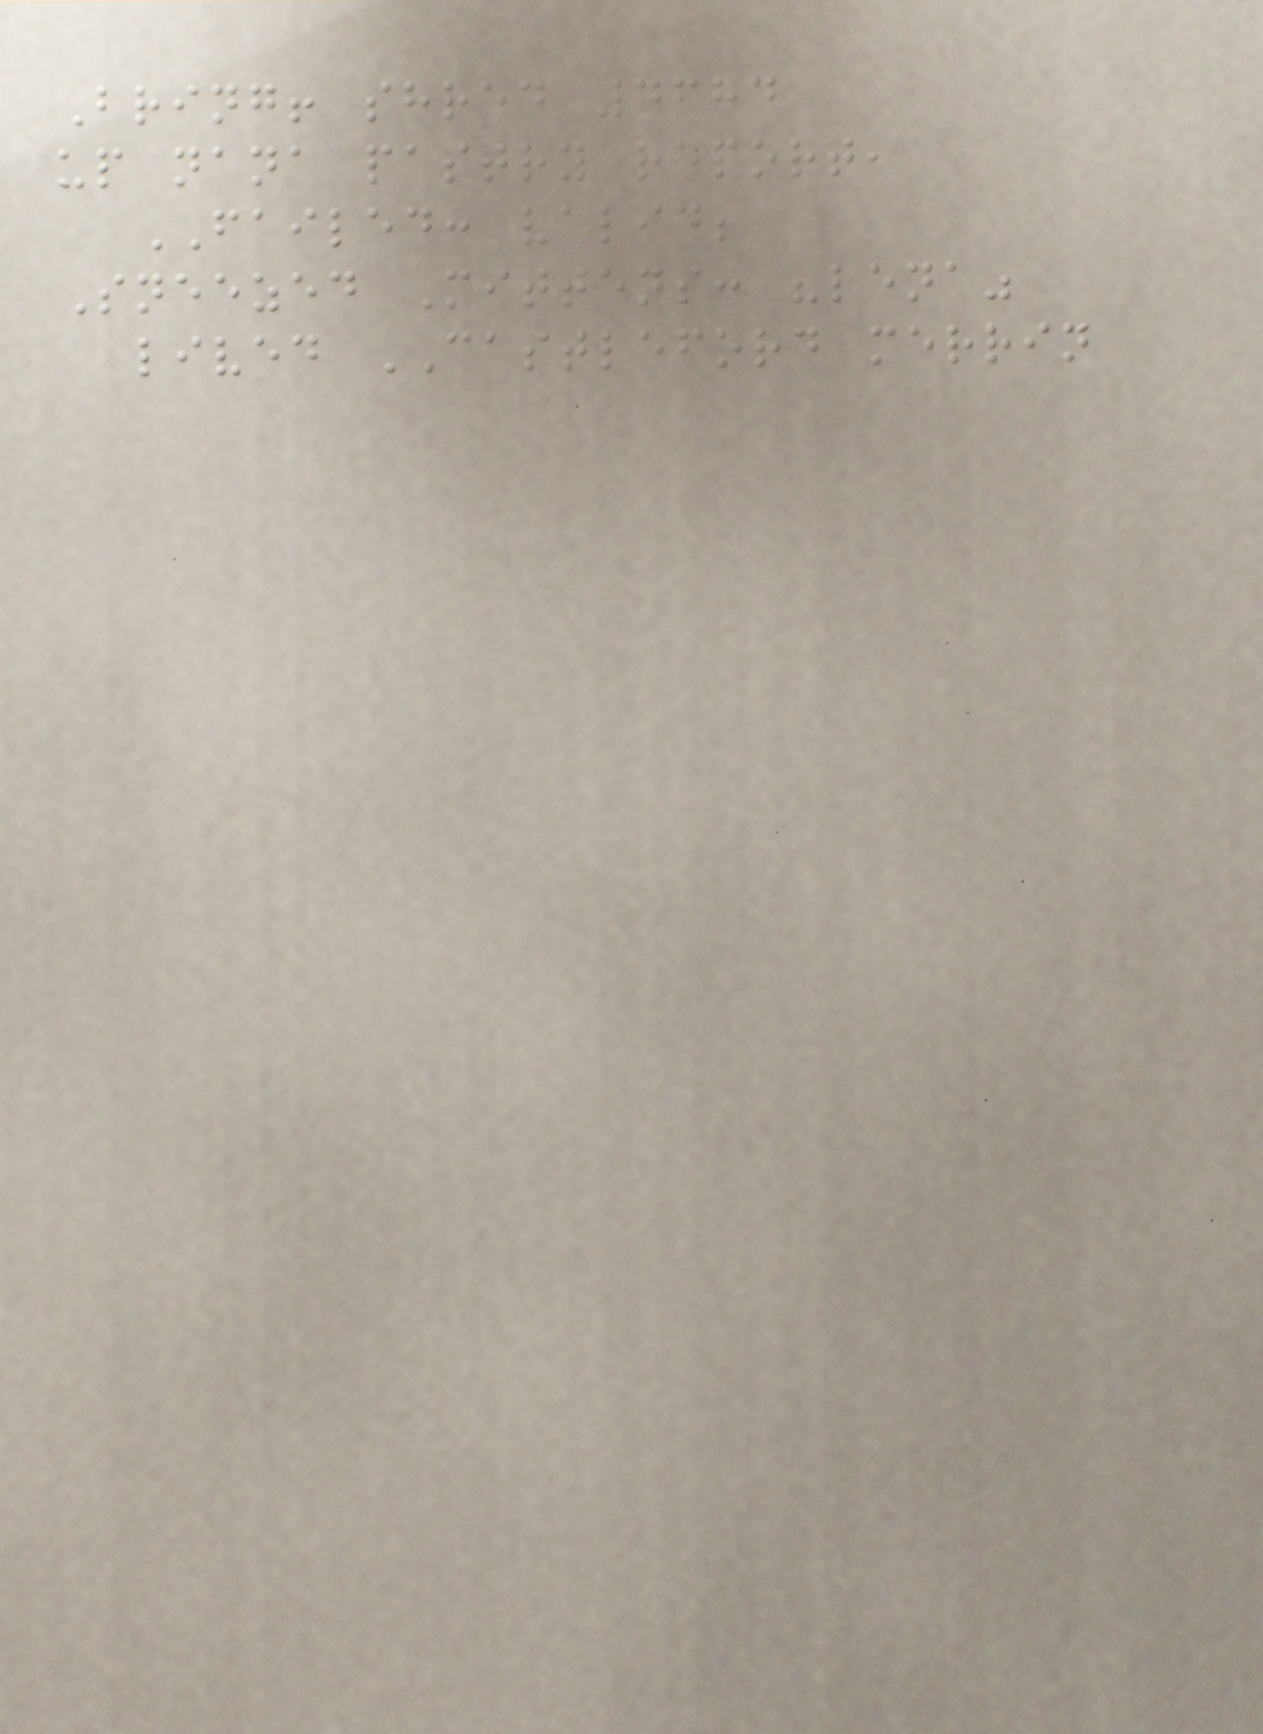Bring! shred 4684
up nana pastry report,
FAILED: valid;
Sneezed Mittens: "lena"
lived CASTLEFORD merrin
